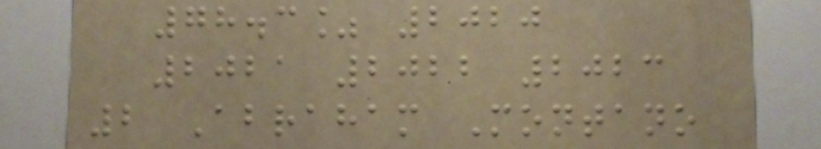78.3% 2020
2021 2022 2023
2 Abraham Montano
